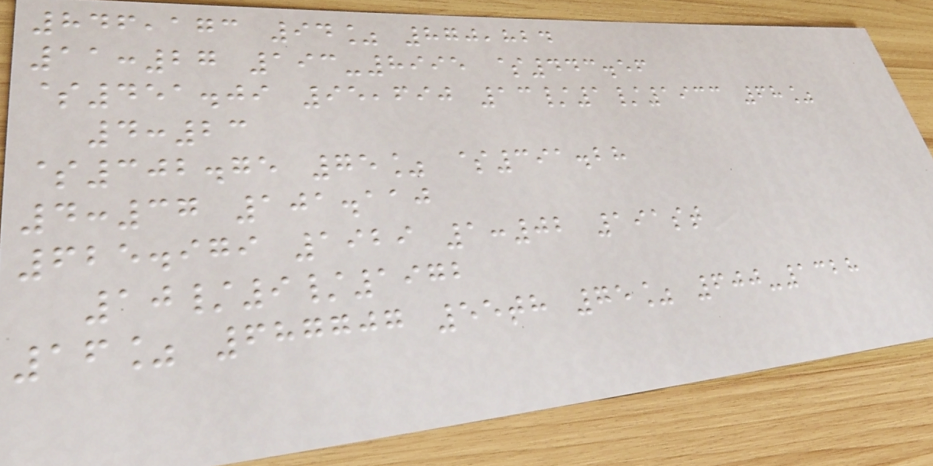846,173 94% 870,824
11:27 193-8995 $443.56
$451.09 95,690 13/1/1933 68%
4:23
$302.75 75% $391.28
4:37 101.110
625.979 1929 1:02 191st
10/9/1972
16% 687707 55th 75% 600-1328
